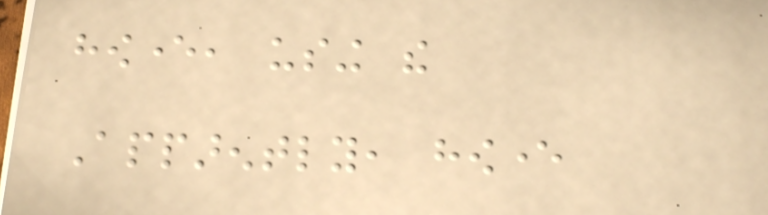however, using the
Apparently, however
